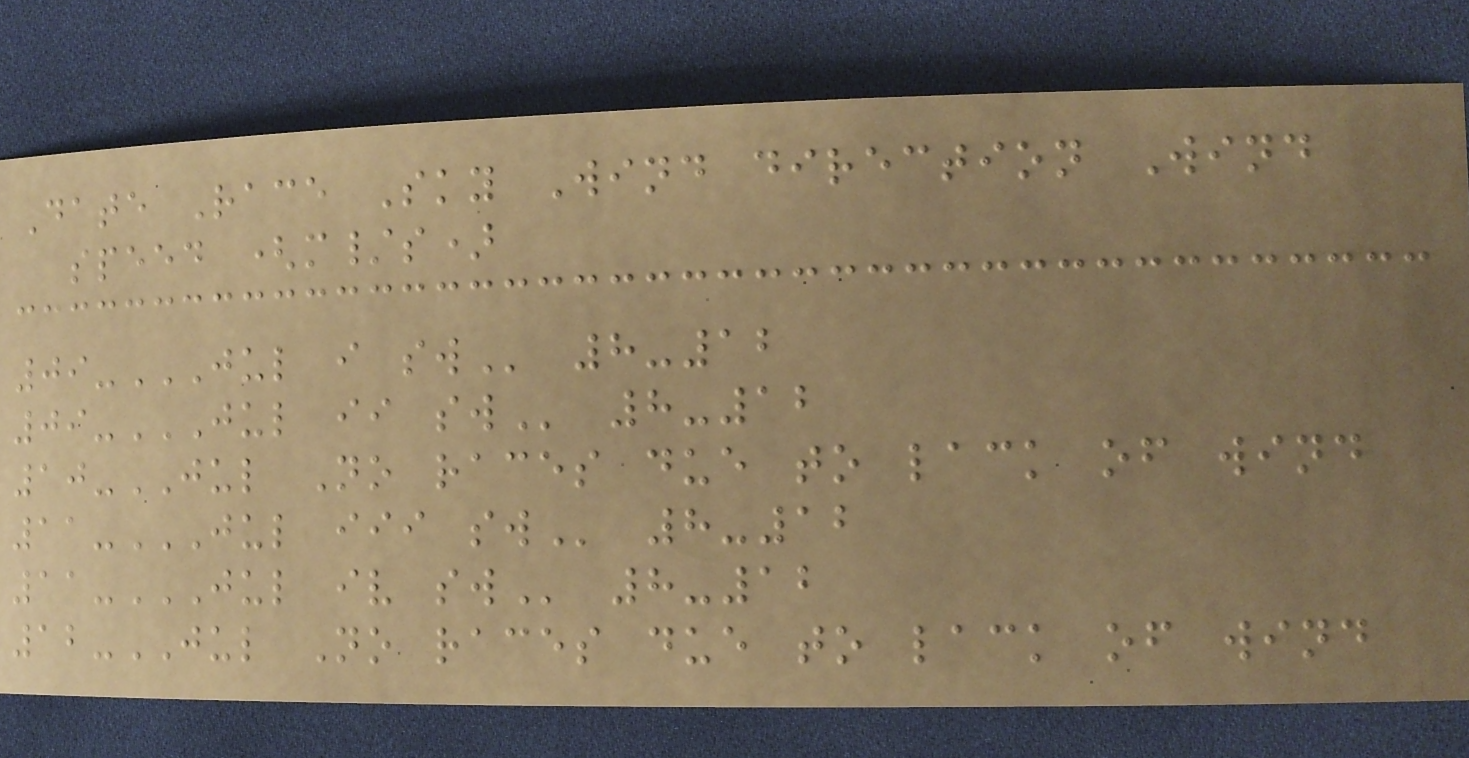Date Race Sky Wind direction Wind
speed (m/s)
09-JUL I SW 8-12
09-JUL II SW 8-12
10-JUL No races due to lack of wind
11-JUL III SW 8-12
11-JUL IV SW 8-12
12-JUL No races due to lack of wind
